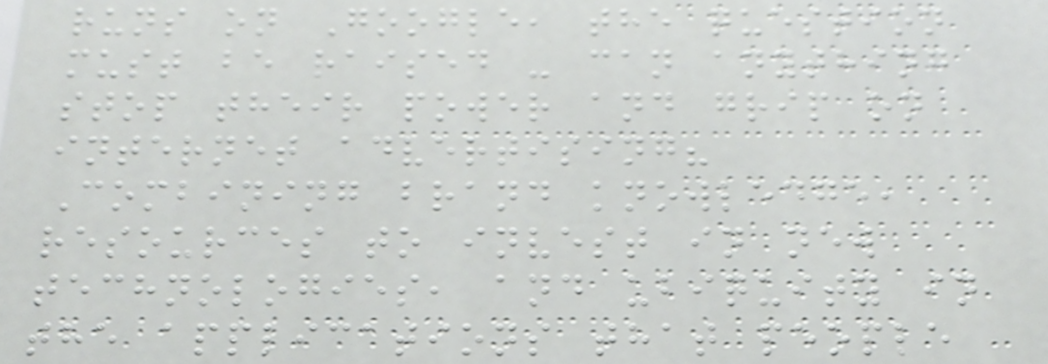runs on Google, the question
must be raised - can anything
stop their power and grip on
internet advertising?
Combining brand knowledge,
resources to invest in new
technologies, and ubiquity in
the applications that people
